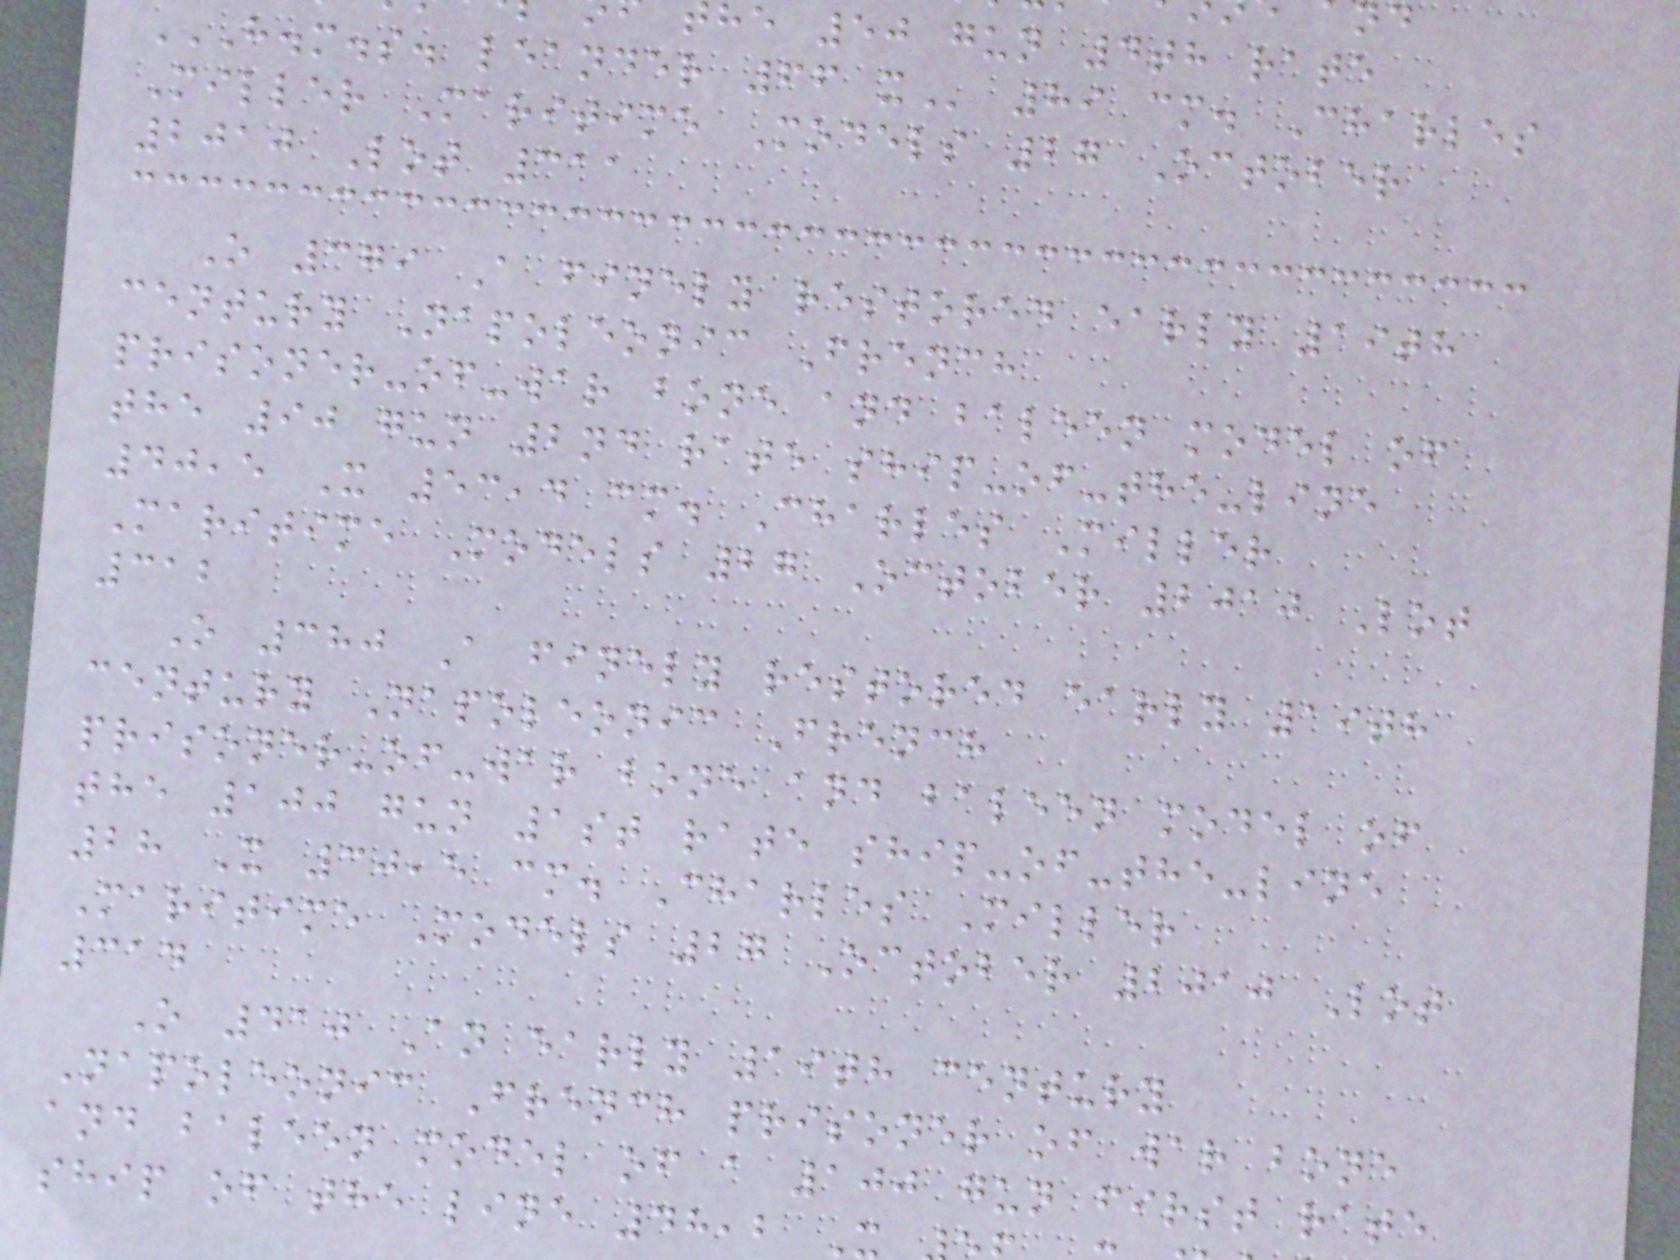he 50 gun 4th rate
H.M.S. LEANDER 66 X 89 cm. Charles
Miller Maritime Models 27 October
2010 Lot 311
O 379 A finely restored early 19th
century Napoleonic French
prisoner-of-war bone and baleen model of
the 90 gun 2nd rate ship-of-the-line
40,5 X 53,4 cm. Charles Miller
Maritime Models 27 October 2010 Lot
312
O 380 A finely restored early 19th
century Napoleonic French
prisoner-of-war bone and baleen model of
the 100 gun 1st rate ship-of-the-line
28 X 30,5 cm. Charles Miller
Maritime Models 27 October 2010 Lot
314
O 410 An early 19th century
Napoleonic French prisoner of war bone
and baleen model of a 100 gun first rate
ship of the line 48,2 X
